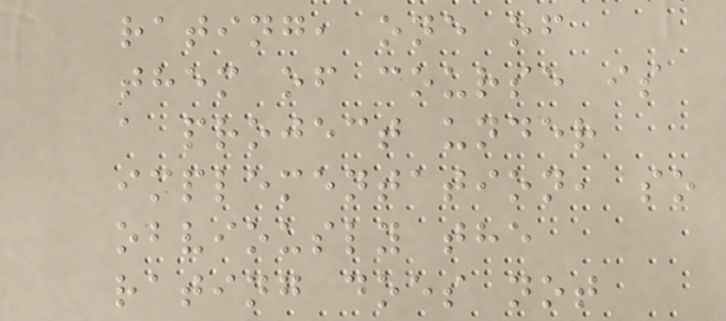rating, one of
them of course is
a project under
implementation, so
obviously the
rating does not
